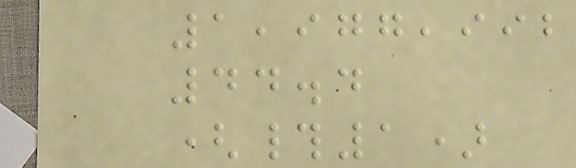1,977,992
44.4
(#1)
